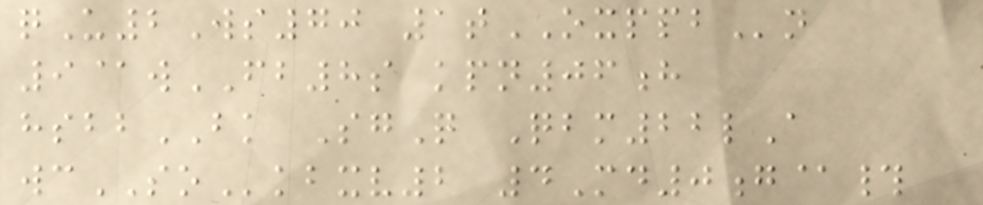qU2Ws70 1tOXPPBn
9@wFB8s kpn06h
hsbbBK SgQ Qbm22lA
wcSOkbxv2 4Md0g@#
